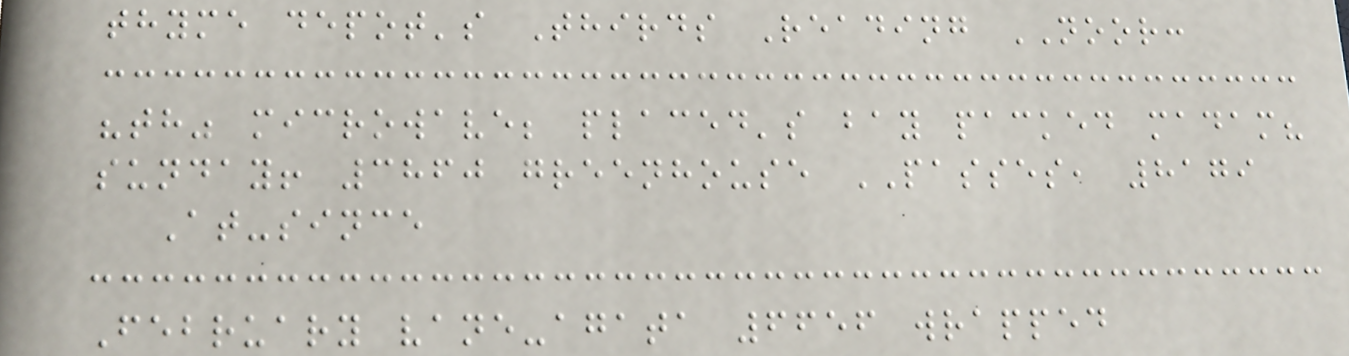thyme depot's Thirds Reading NOOR:
"th" microwave; placed's bay packed madam?
sunday! 3860 greenhouse PASSES, 8179
At-since
February vane-agata 6656 wrapped
